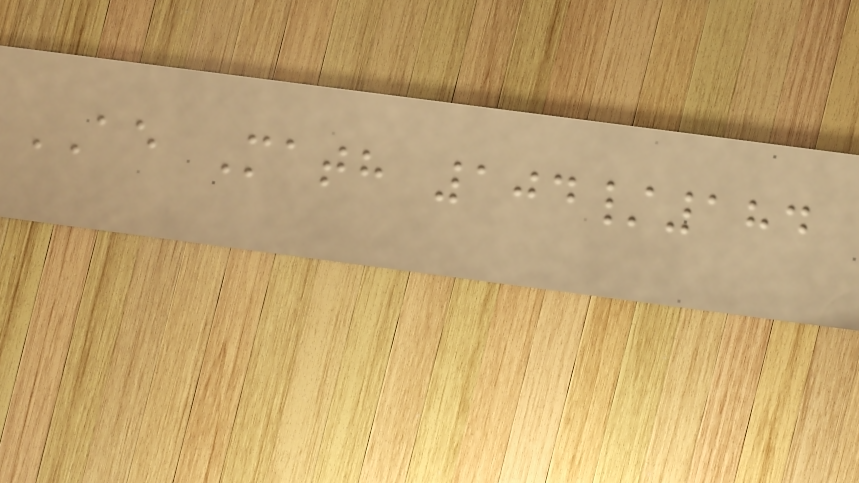AE Math 104/184
